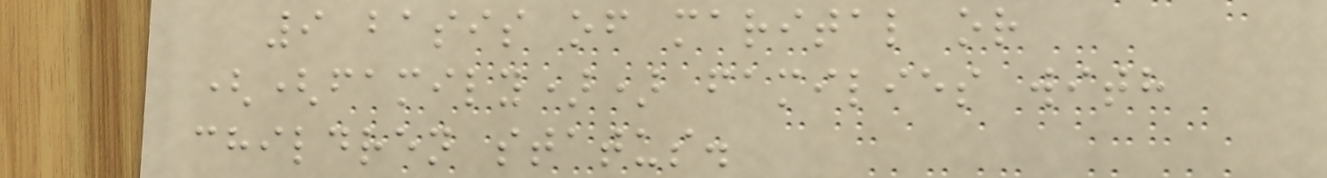9 basis of marital or
((family)) families with
children status.
